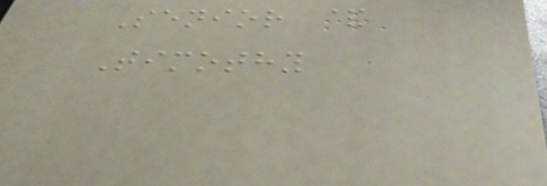Senior &
Timothy
